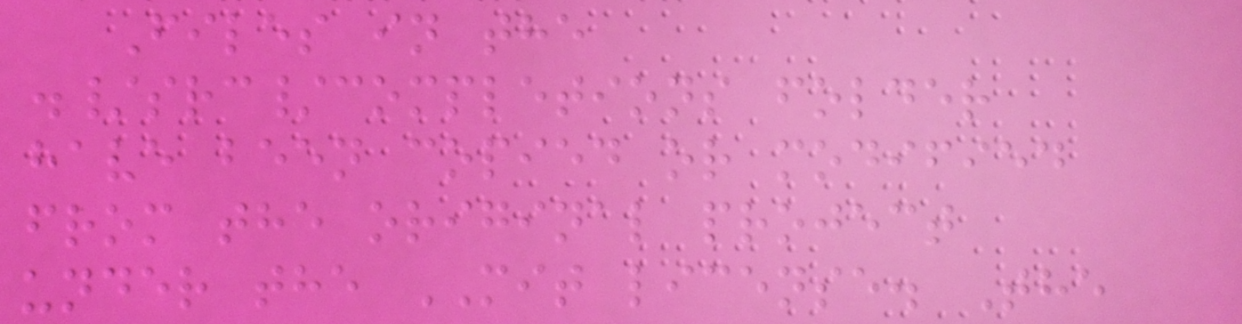Files in the
./src/completions folder
have been copied or modified
from the original project
under the MIT license. The
